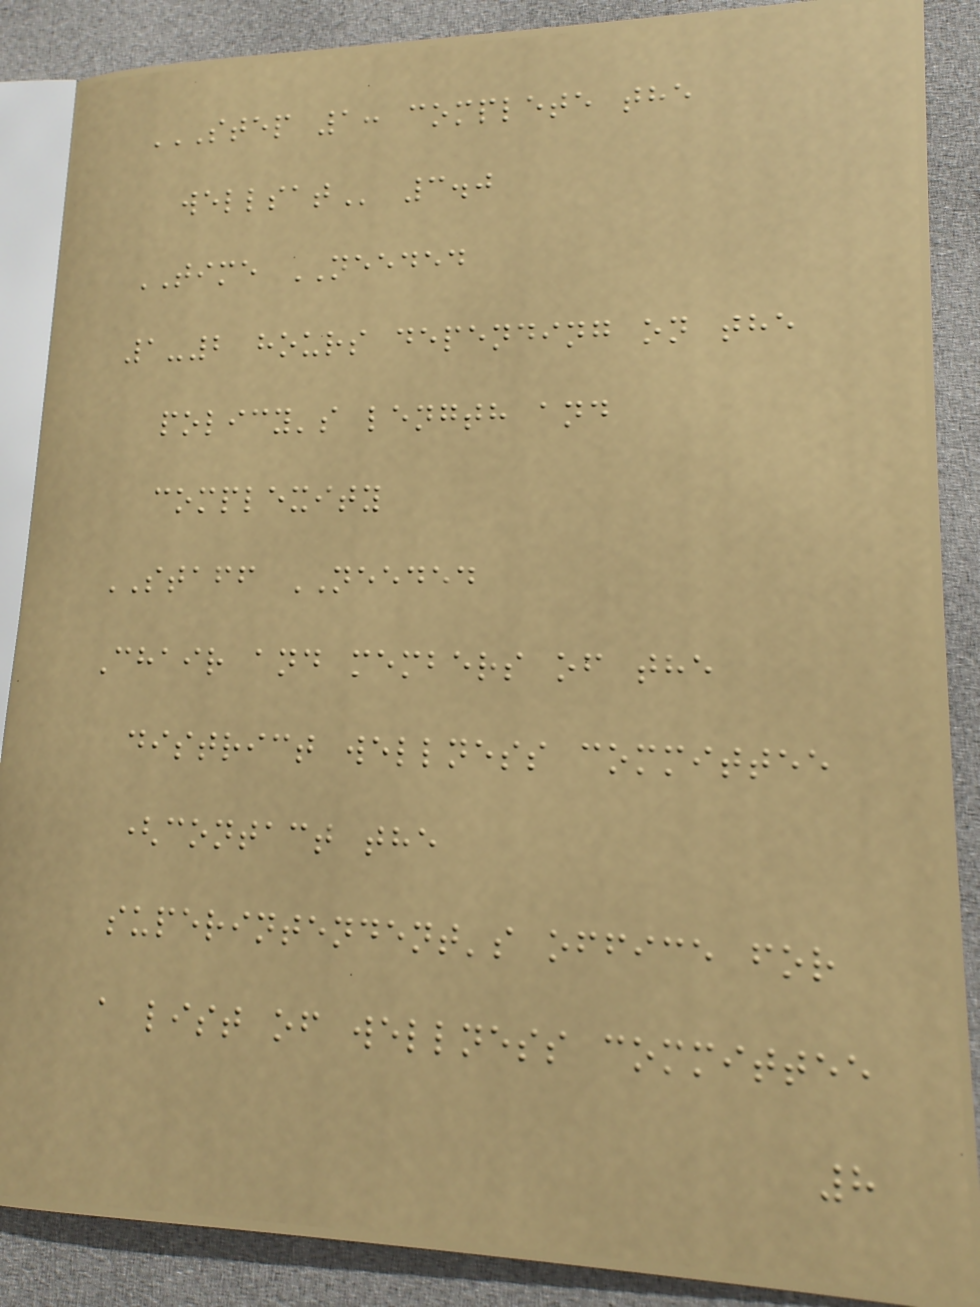STEP 1: COMPLETE THE
WELLSAT 3.0
TIME NEEDED
1-2 hours depending on the
policy's length and
complexity
STAFF NEEDED
Chair and members of the
district wellness committee
(contact the
superintendent's office for
a list of wellness committee
8
